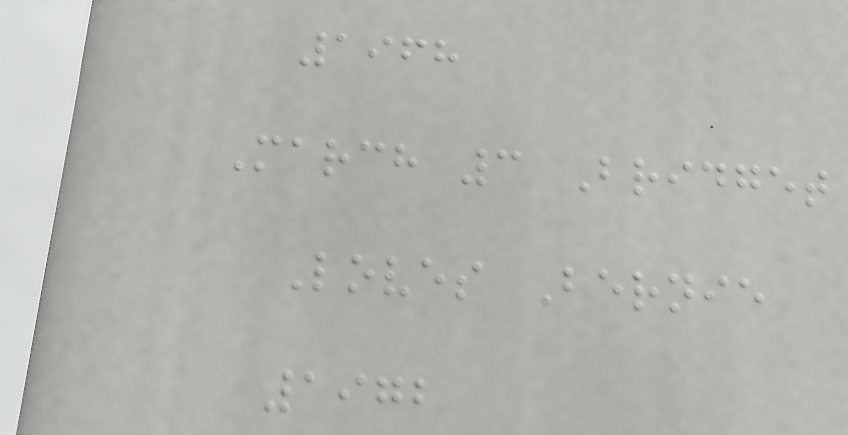1968
March 3 Bridget
Loves Bernie
1972
